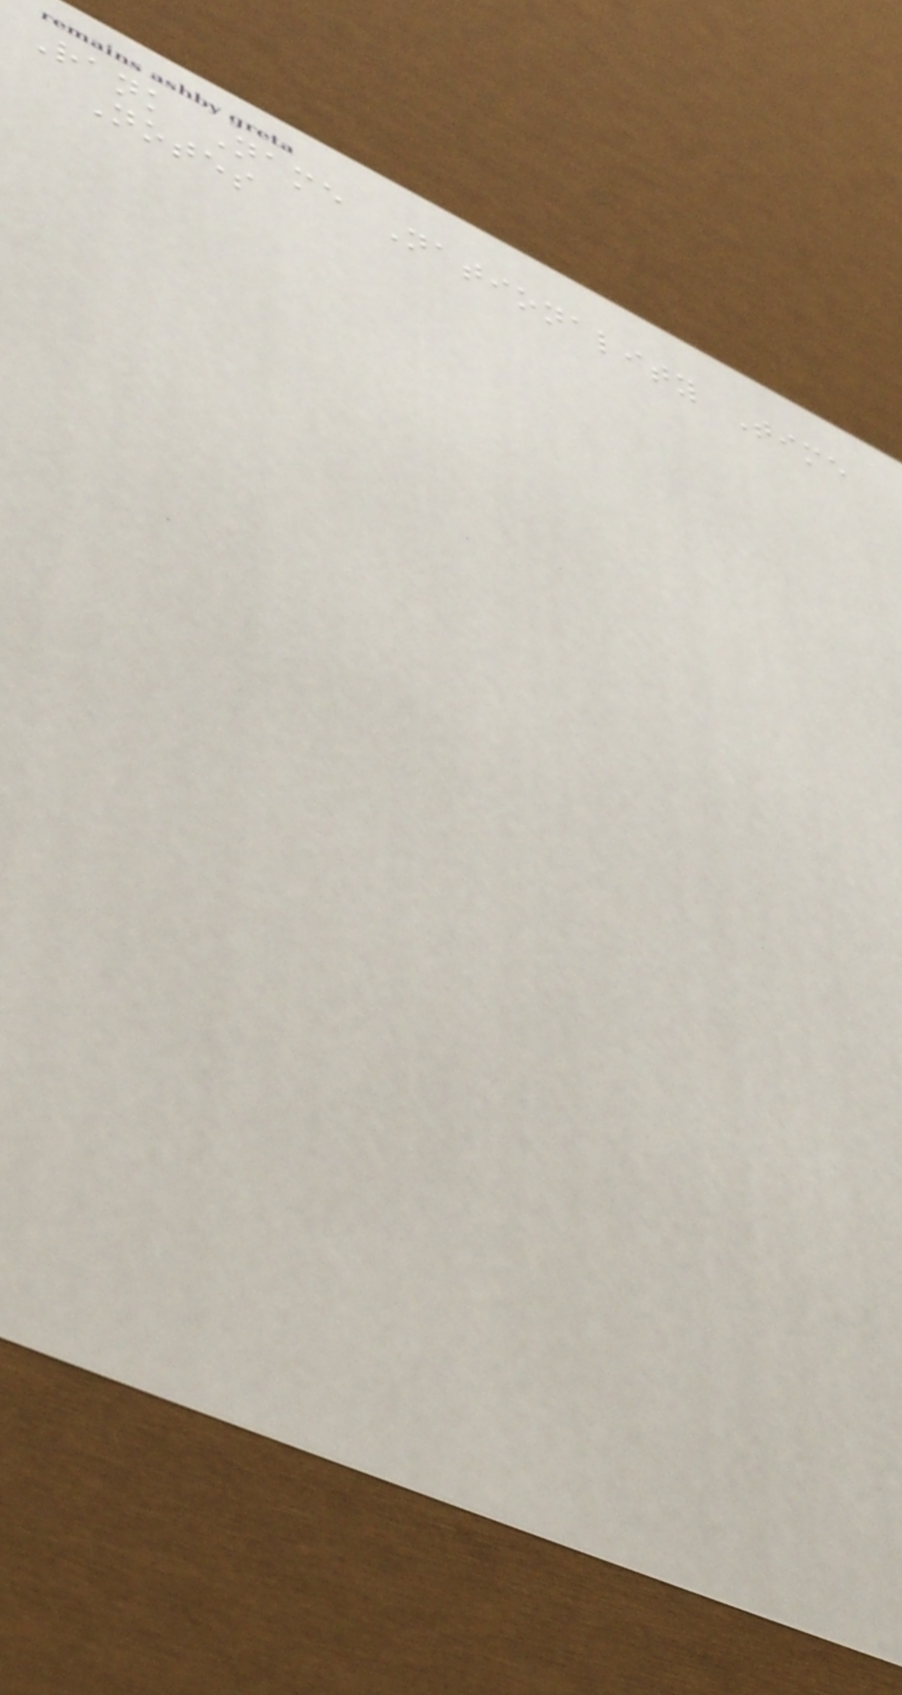Rank Name Nationality Time
Notes
